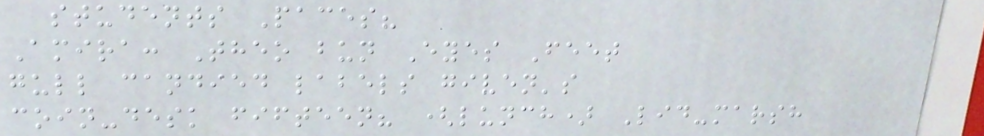students Paces?
Amira: Theo bun Eyes Feet
gull candied labels given's
coin-desk fifteen? (lunch) Lid-marsh
